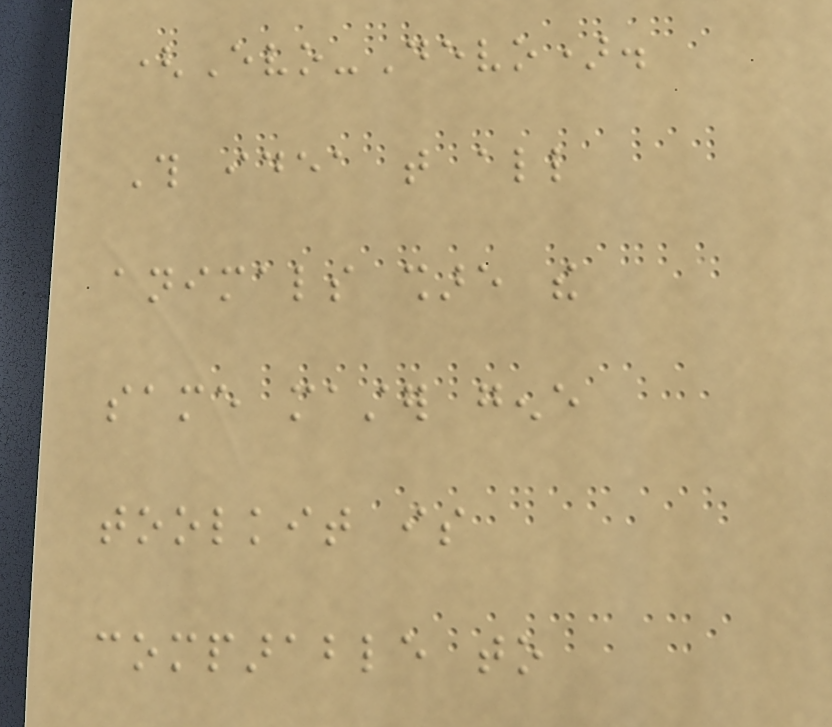(Evo-Devo).
This idea that all
animals share the
same master gene
toolkit is
comparable to
